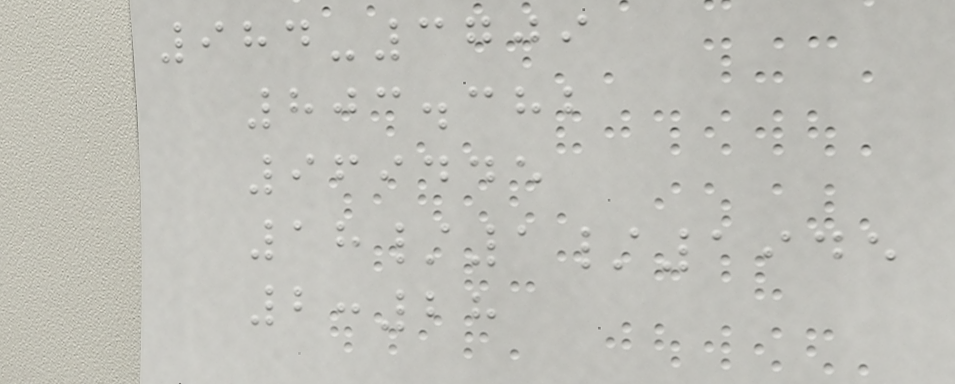984-3709
803.382
969445
18/1/1945
2:28
